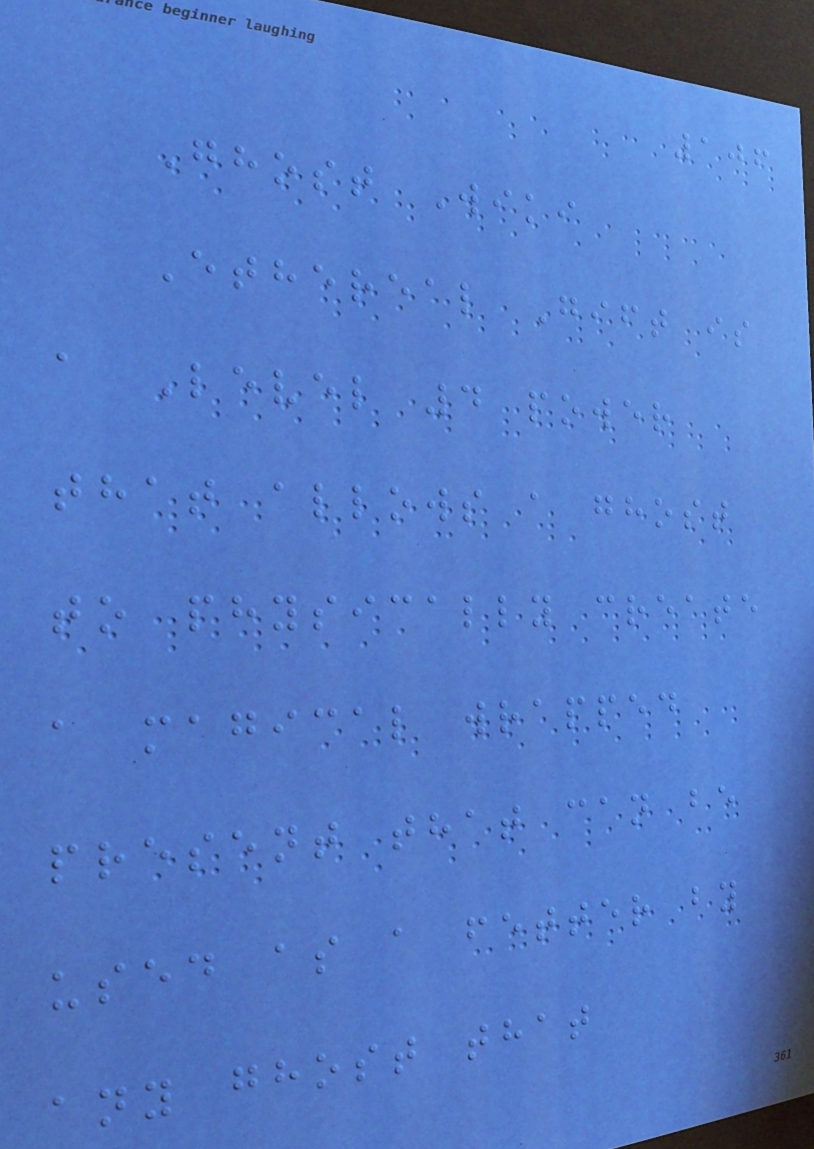106
Ghost Wiki
Ethereal Gift is
a Level 4 power
that allows a ghost
to physically create
a magical wrapped
present that can be
used as a fetter by
any ghost that
